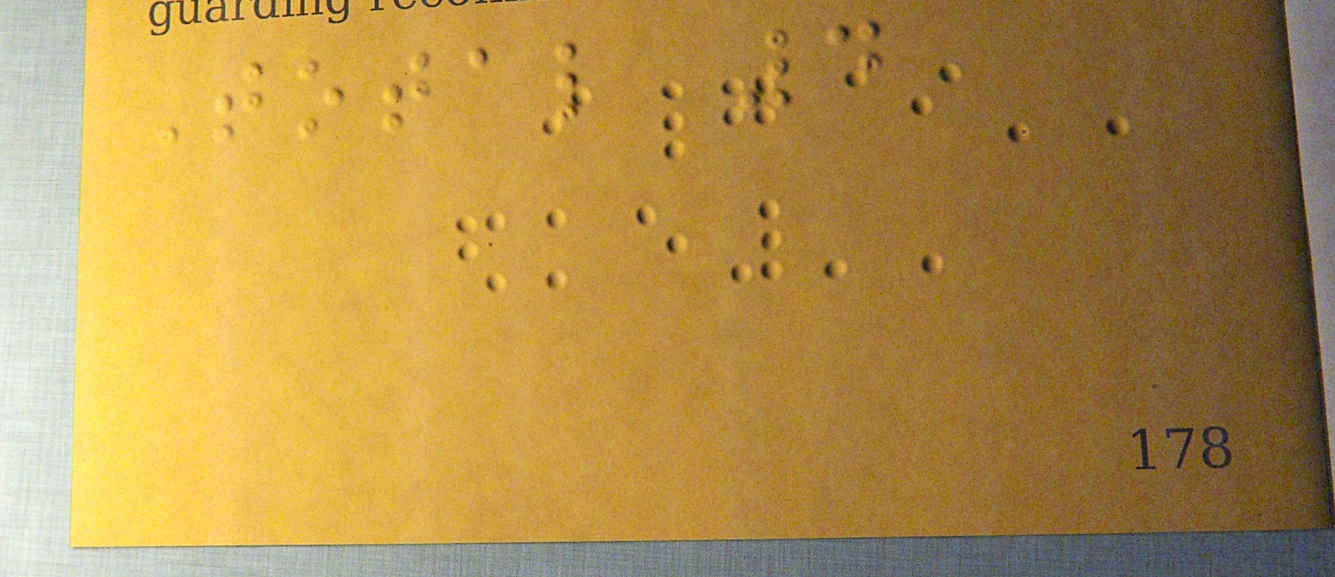Total 4
